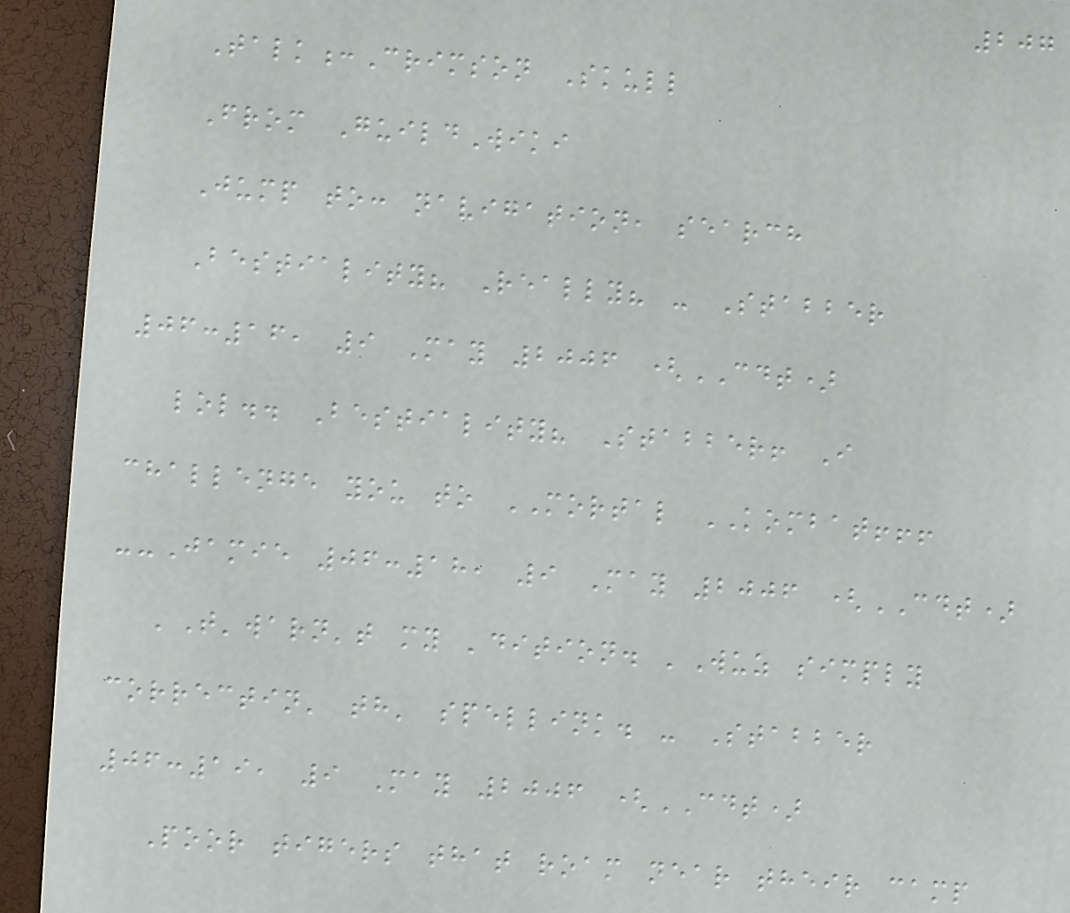207
Talk:Crimson Skull
From GuildWiki
Jump to: navigation, search
Bestiality? Really? - Stabber
06:16, 9 May 2006 (CDT)
lol.. Bestiality? Stabber! I
challenge you to MORTAL KOMBAT!!!
--Jamie 06:18, 9 May 2006 (CDT)
'T'warn't my 'dition. 'Wuz simply
correctin' th' spellink. - Stabber
06:19, 9 May 2006 (CDT)
Poor tigers that roam near their camp
